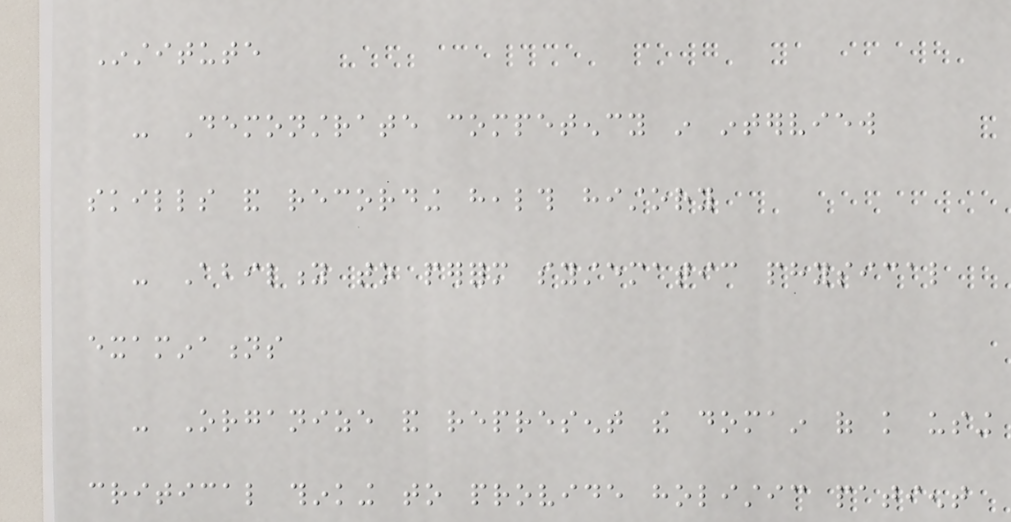Institute
- Demonstrate competency in interview
skills and recording health history
- Ability to perform systematic physical
examinations
- Organize and represent the domain of knowledge using
critical thinking to provide holistic patient
